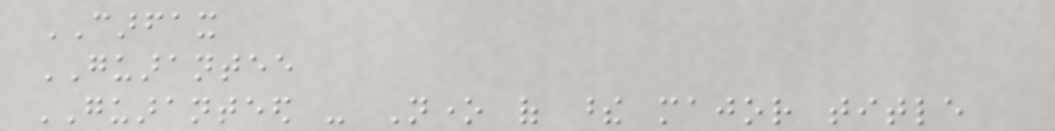CARFAX
GUARANTEE
GUARANTEED - None of these major title
